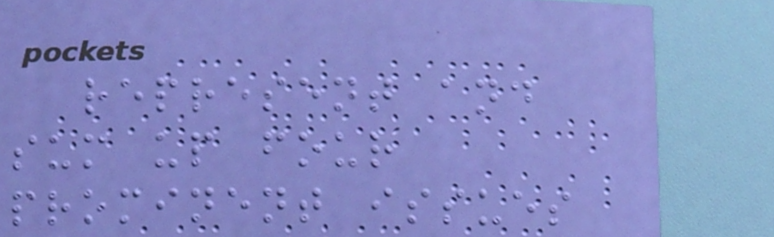represent and
sum up four
prominent issues
